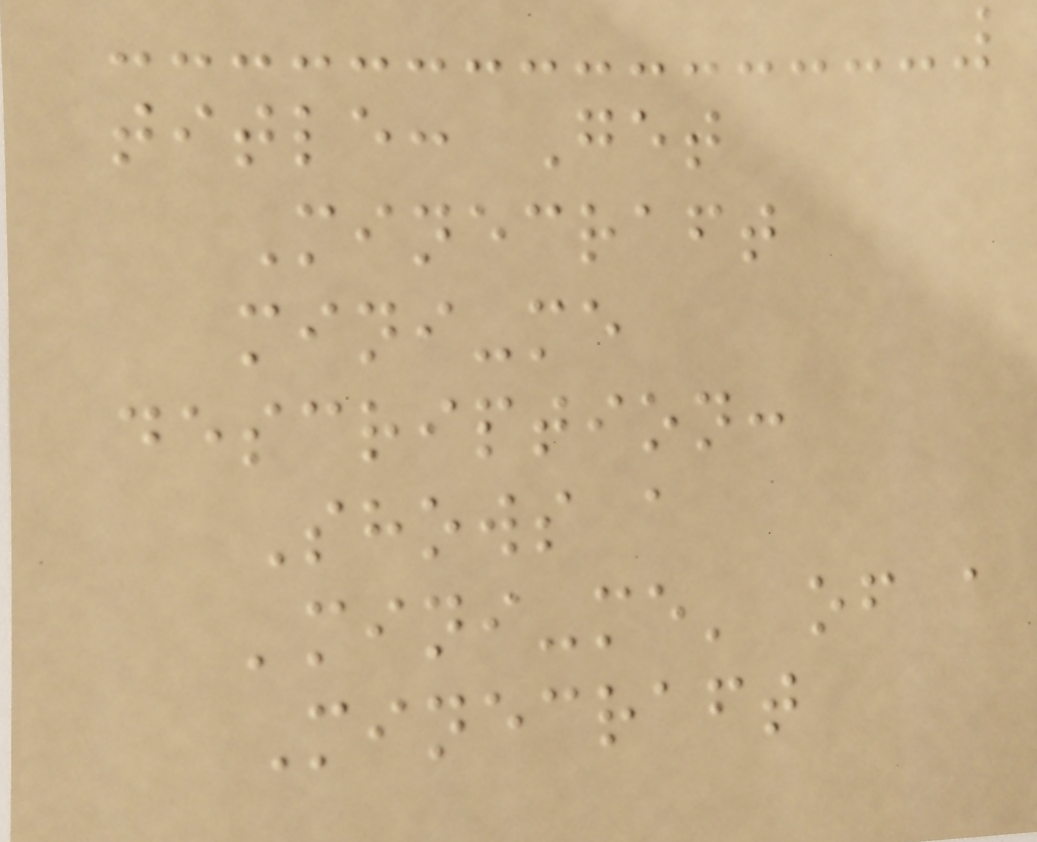title: Get
Minecraft
mini-me
description:
Shows a
'mini-me' of a
Minecraft
